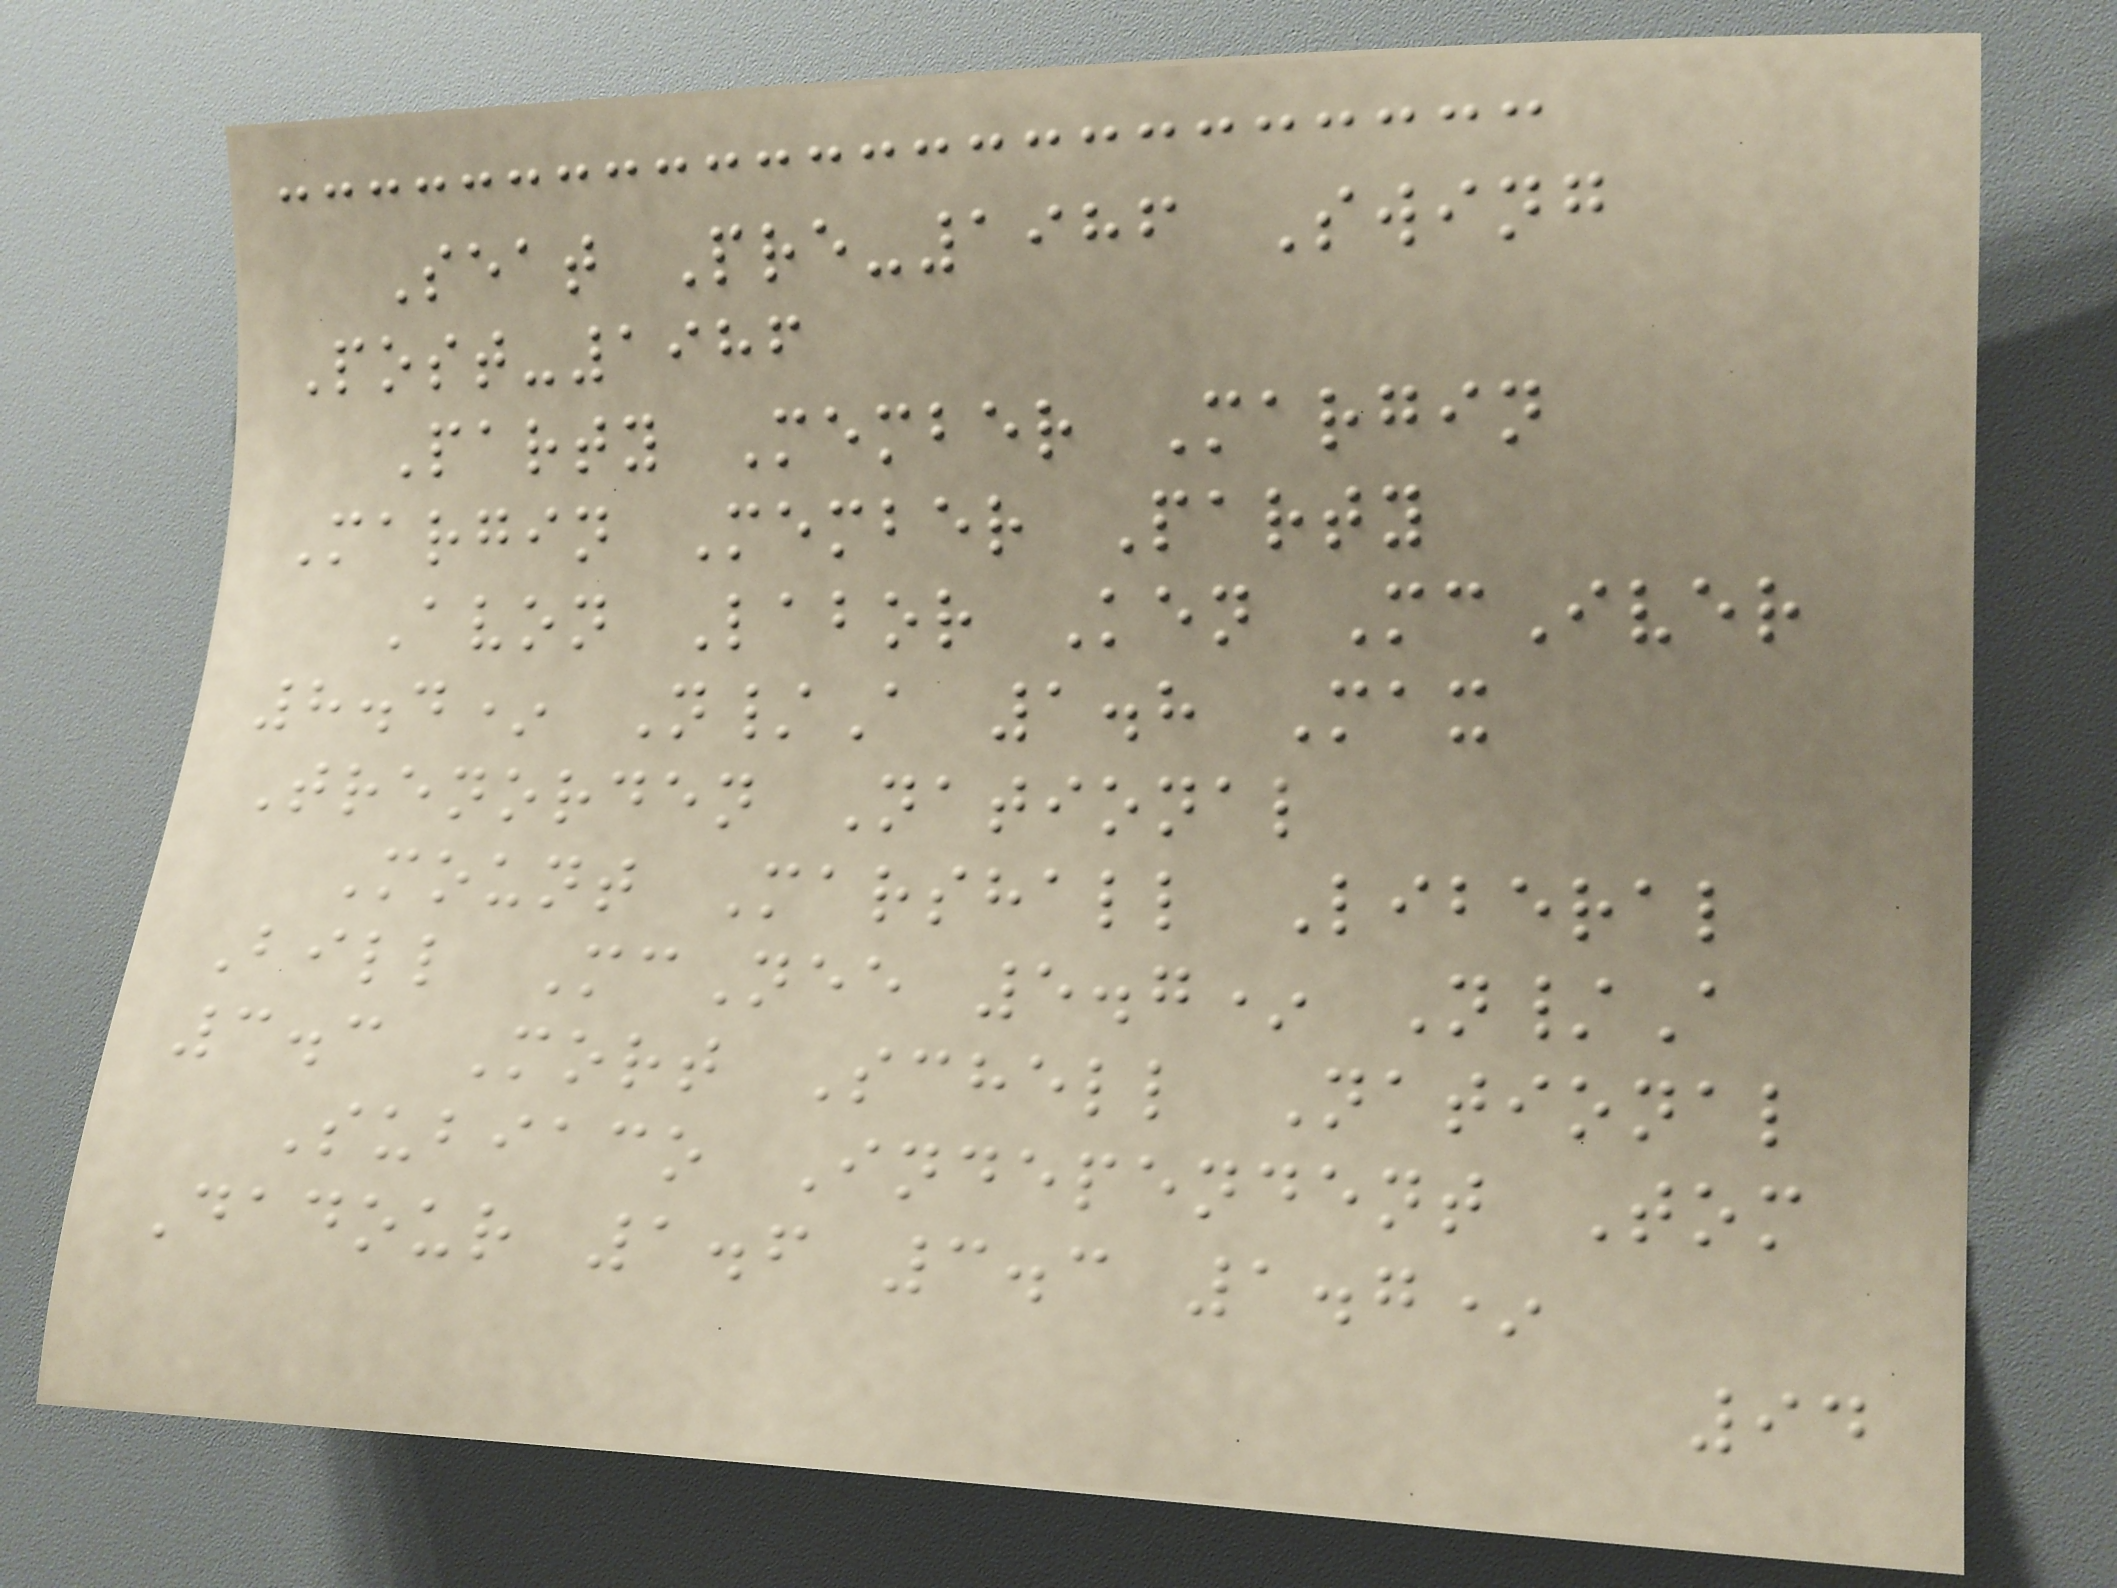Seat Pre-1986 Swing
Post-1986
Party Member Margin
Margin Member Party
Avon Labor Ken McIver
8.4* N/A 1.8 Max
Trenorden National
Mount Marshall Liberal
Bill McNee 5.7* N/A
3.3 Mort Schell National
Subiaco Independent Tom
Dadour 1.6 3.3 1.7*
94
